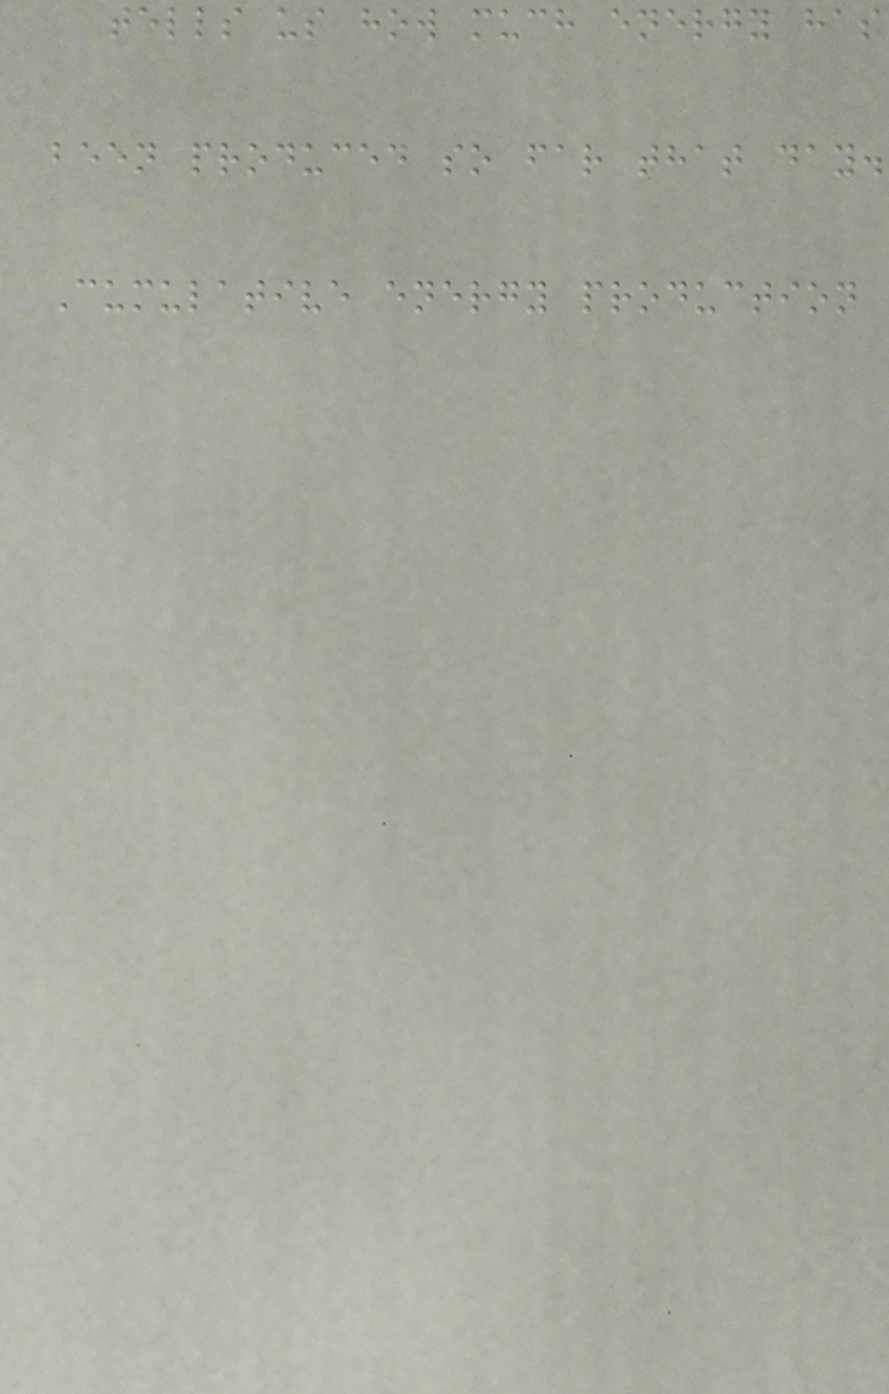tells us how much energy has
been produced so far that day.
Cumulative energy production
